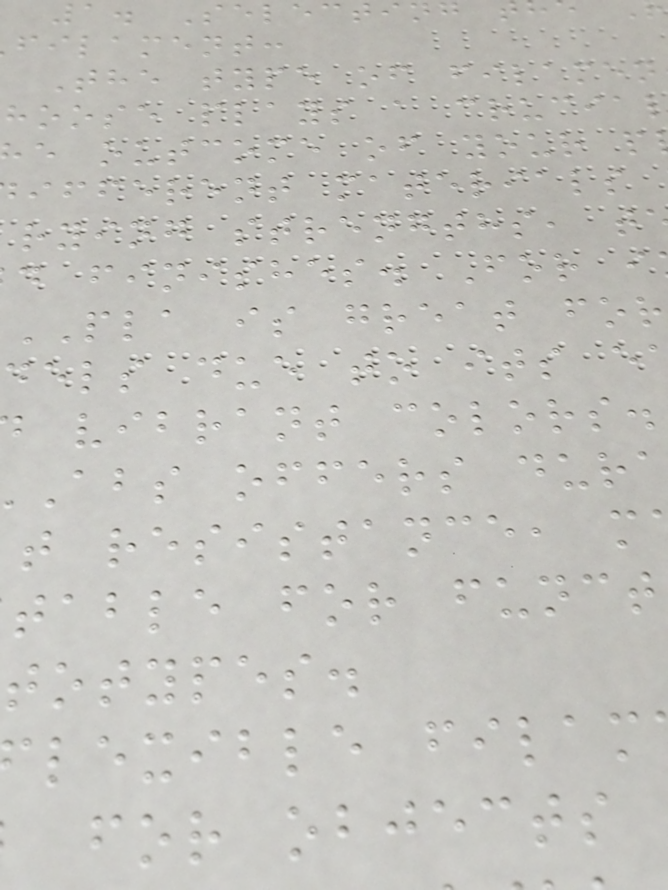1. Selecti
filament:
The type of filamen
hoose plays a crucia
e outcome of your p
ifferent materials
rying strengths, t
d finishes. For i
PLA is great for
els due to its e
vibrant colors.
abs offers dur
t resistance, m
table for funct
totypes.
lexible filam
for objects
